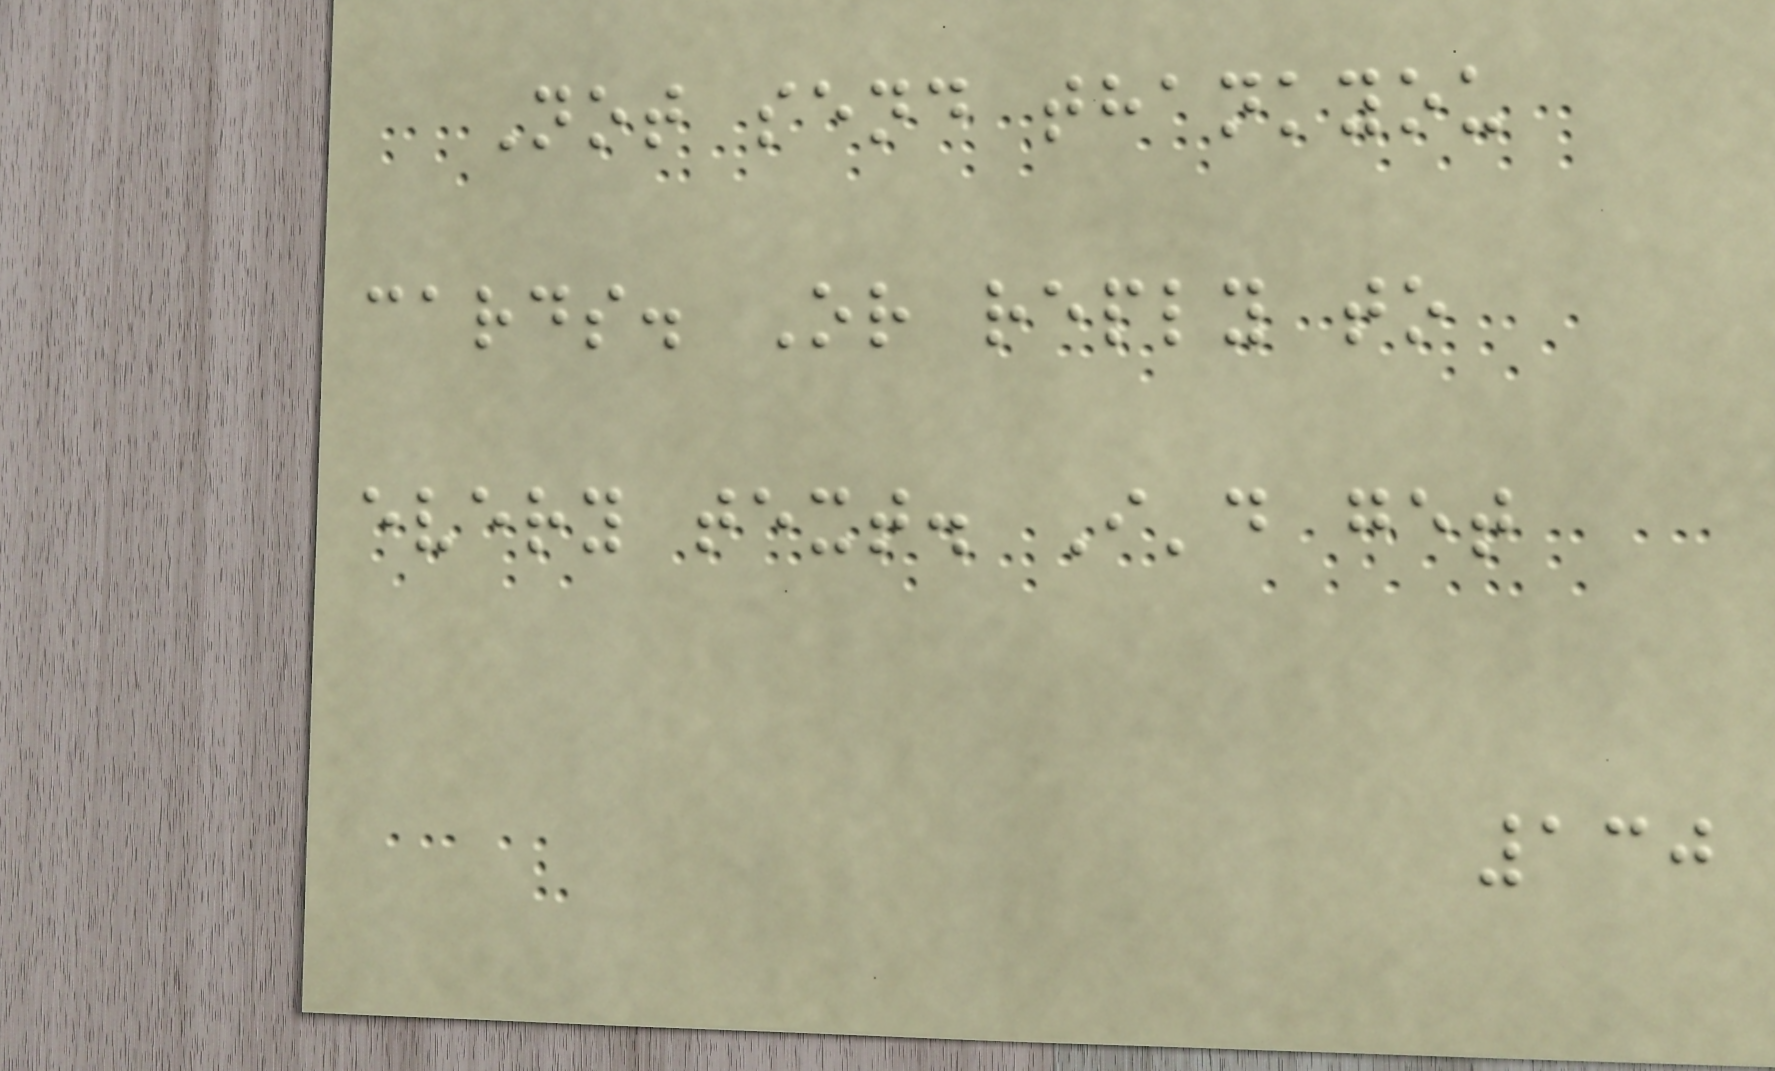Not send thankyou
cards. Or reply to
every text. I'd get
130
